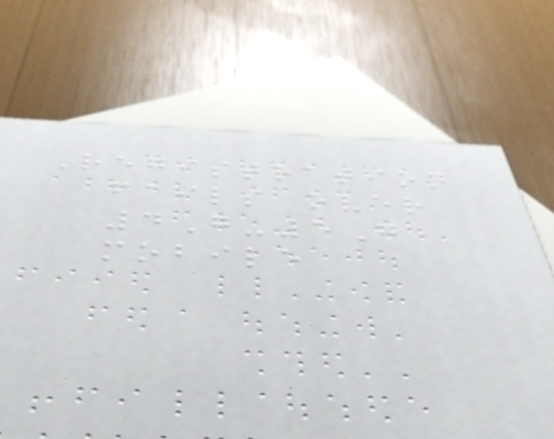Registration
fails over
4G-5G
mobile
